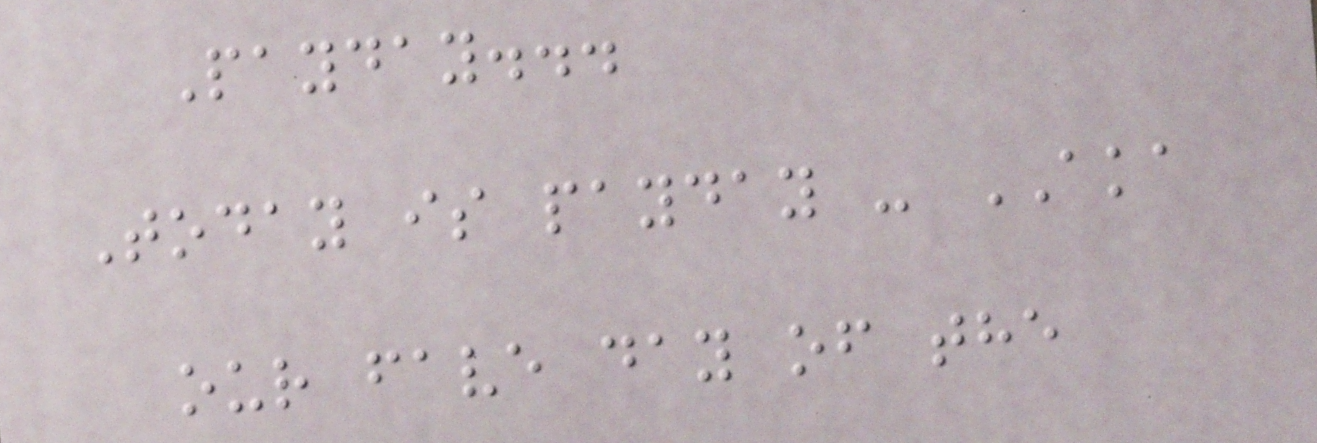Payday...
Today is payday - AKA
our fave day of the
